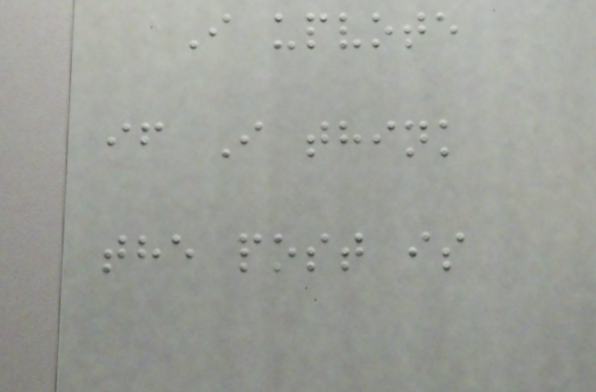I upvote
if I think
the post is
